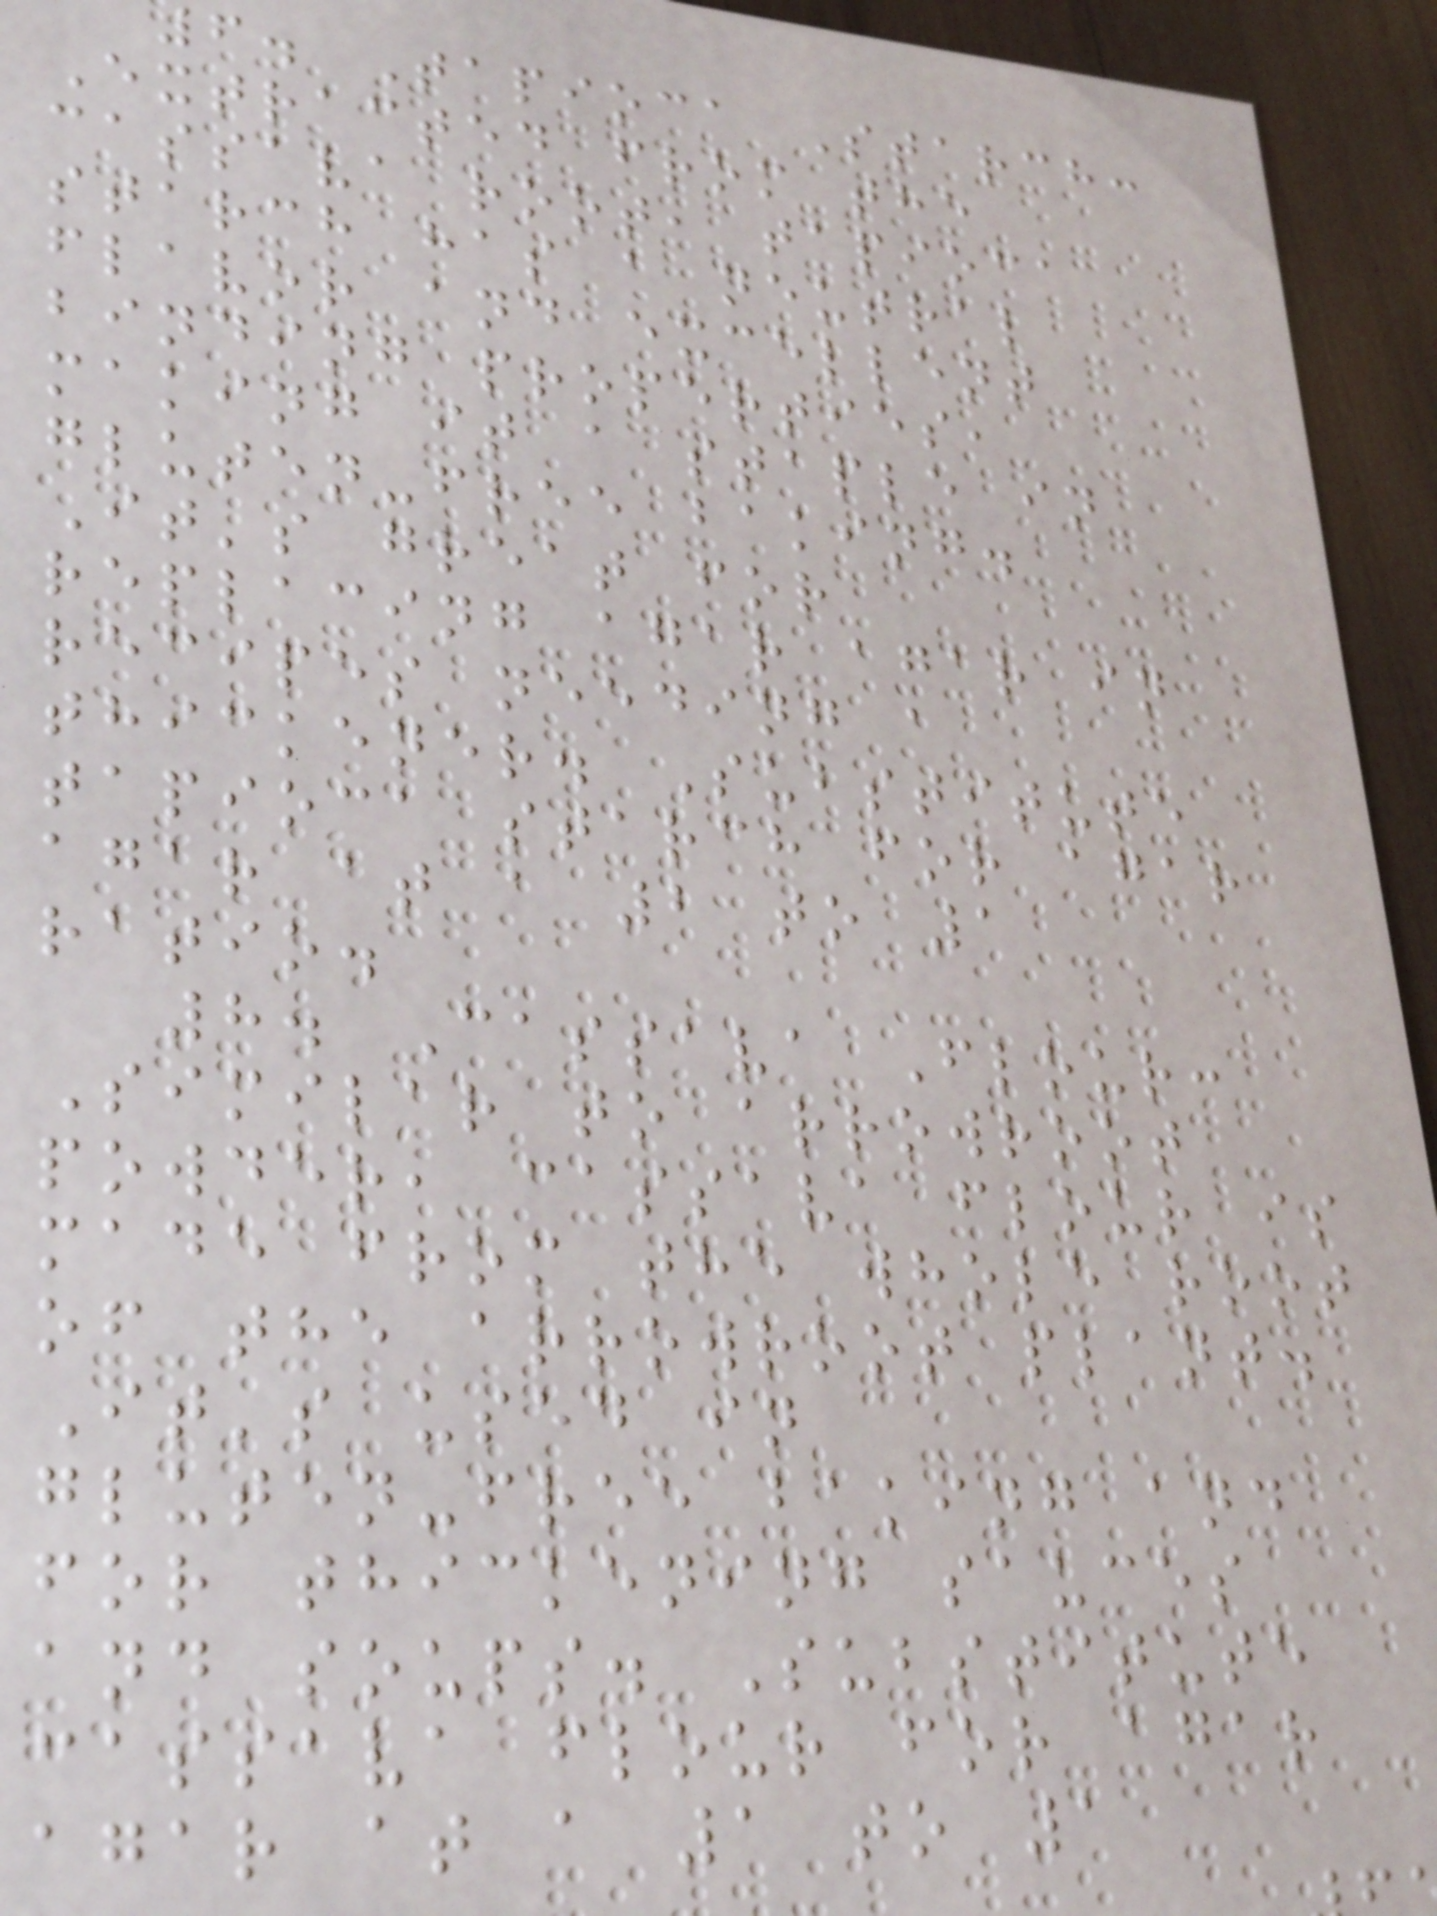6. Tapioca Starch:
Extracted from the
cassava root, tapioca
starch has a neutral
flavor and excellent
binding properties,
making it a staple in
gluten-free baking.
It's great for
replacing agar agar in
recipes needing a
thickener. Substitute
tapioca starch for agar
agar at a 2 to 1
ratio.
8. Cassava Flour:
Similar to arrowroot
powder, cassava flour is
made from the whole root
of the arrowroot plant.
It's used in
gluten-free baking and
for thickening sauces
and soups. Substitute
cassava flour for agar
agar at a 1 to 1
